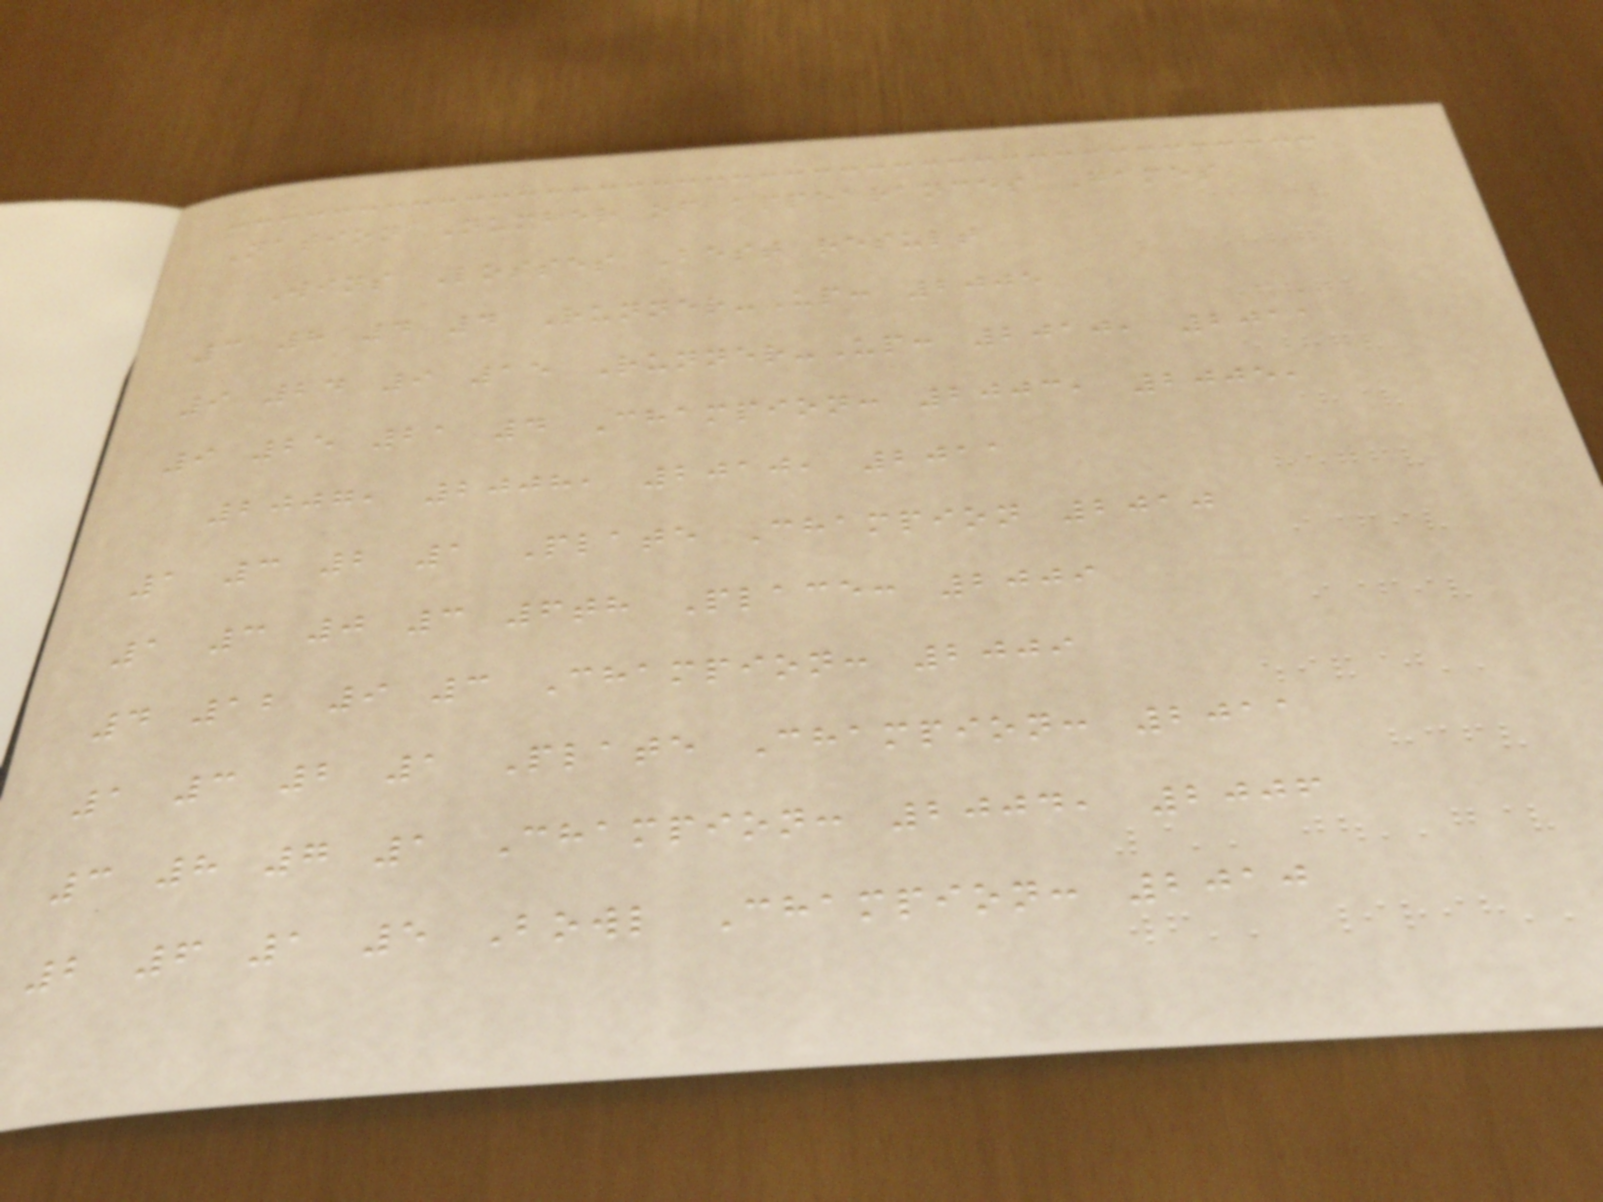Nation Number of appearances Games
Wins Losses Best result
3 8 4 4 Runner-Up: 2005
9 24 9 15 Runner-Up: 2010, 2011
9 25 21 4 Champion: 2003, 2005,
2007, 2008, 2010, 2011
1 3 2 1 Plate Champion 2010
1 3 0 3 6th Place: 2009
4 12 9 3 Champion: 2009
1 3 2 1 Plate Champion: 2011
3 8 7 1 Champion: 2004, 2006
2 6 1 5 Bowl Champion: 2010
